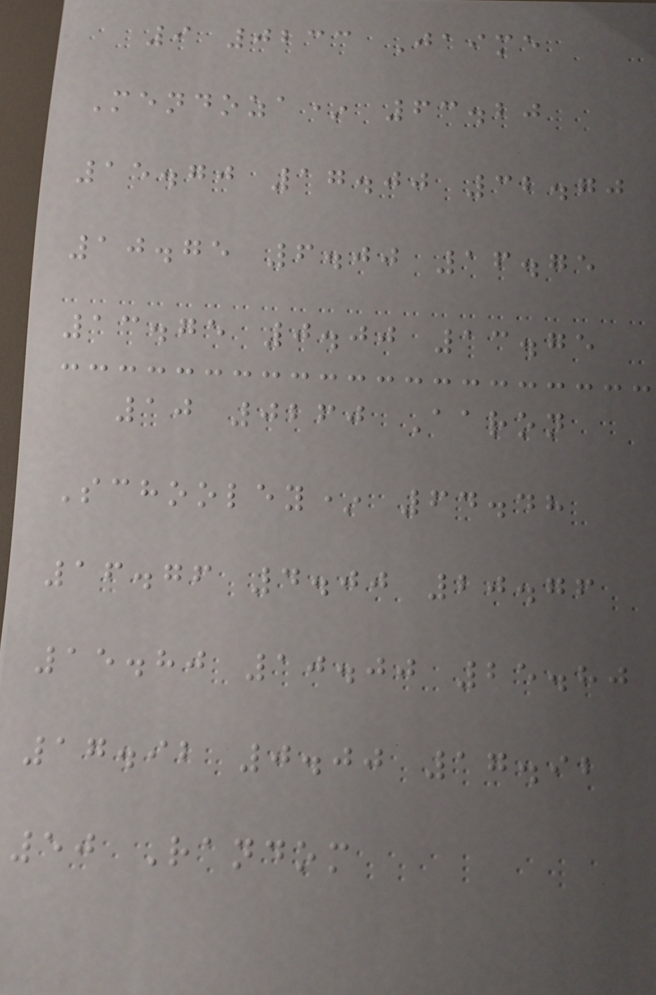9 0233 Jaime
Mendoza* 63.20
15.70 17.00 32.70
10.75 6.00 16.75
13.75 0.00 13.75
10 0260 Aaron
Schooley* 64.48
16.76 4.00 20.76
15.80 10.00 25.80
17.92 0.00 17.92
50 Random
